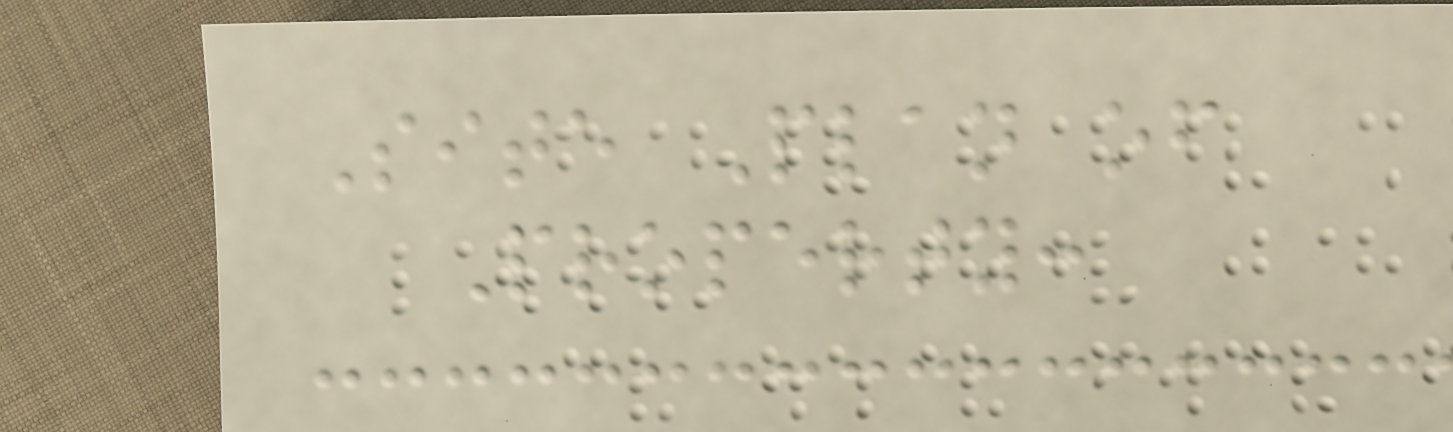Site Plan of
Property:
